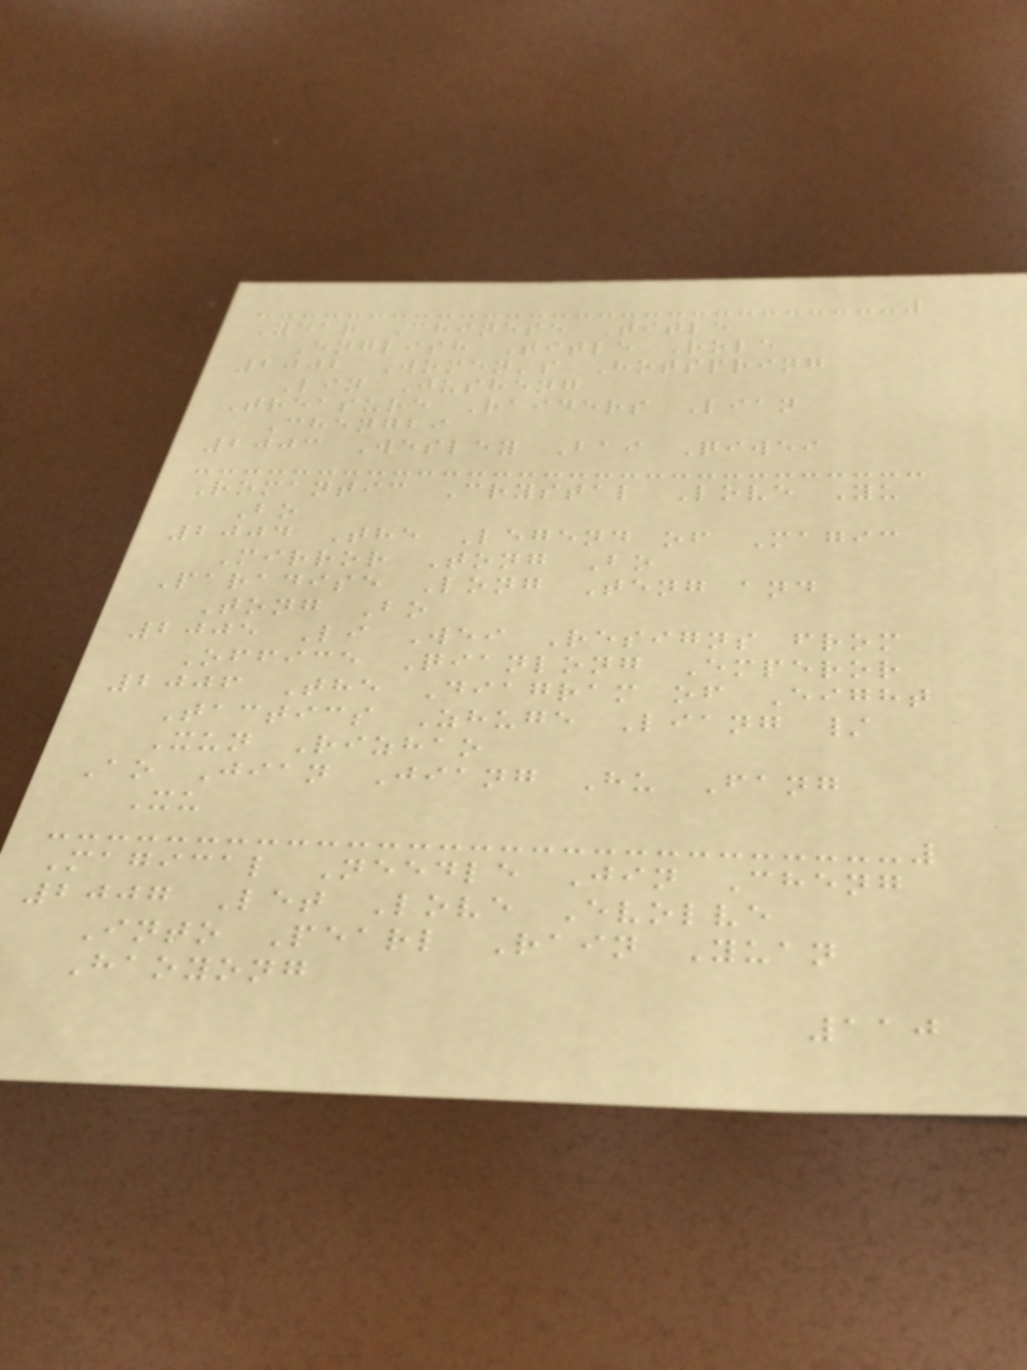Year Chinese Title
English Title Role
2002 Women's Hotspring
Lin Jusheng
Treasure Raiders Lian
Chengbi
2003 Wesley Bai Qiwei
Romantic Crystal Love Yu
Bo
2004 The Legend of Magic
Mirror Tong Bo
Paradise Long Teng and
Tong Bo
2005 Li Wei Resigns from
Office Qianlong Emperor
2006 The Diagram of Eight
Tactics Zhuge Liang /
Xun Rizhao
Ao Jian Jiang Hu Fang
Xu
Magical Needle Jin Cheng
2007 Let Love Evolve
Into Pearl Rain Yuan
Haoyong
110
